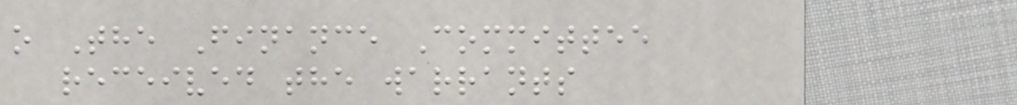o The Finance Committee
received the warrants
